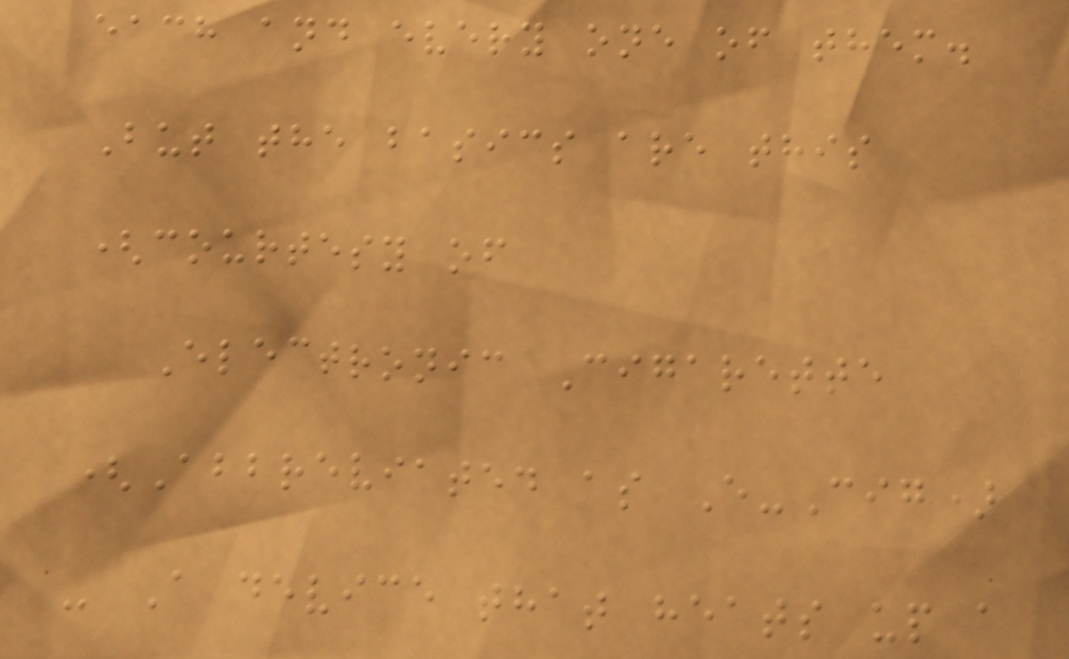each and every one of them.
But the basics are this
(courtesy of
Electronic Cigarette
(Abbreviated as E-Cig)
- A device that heats up a
